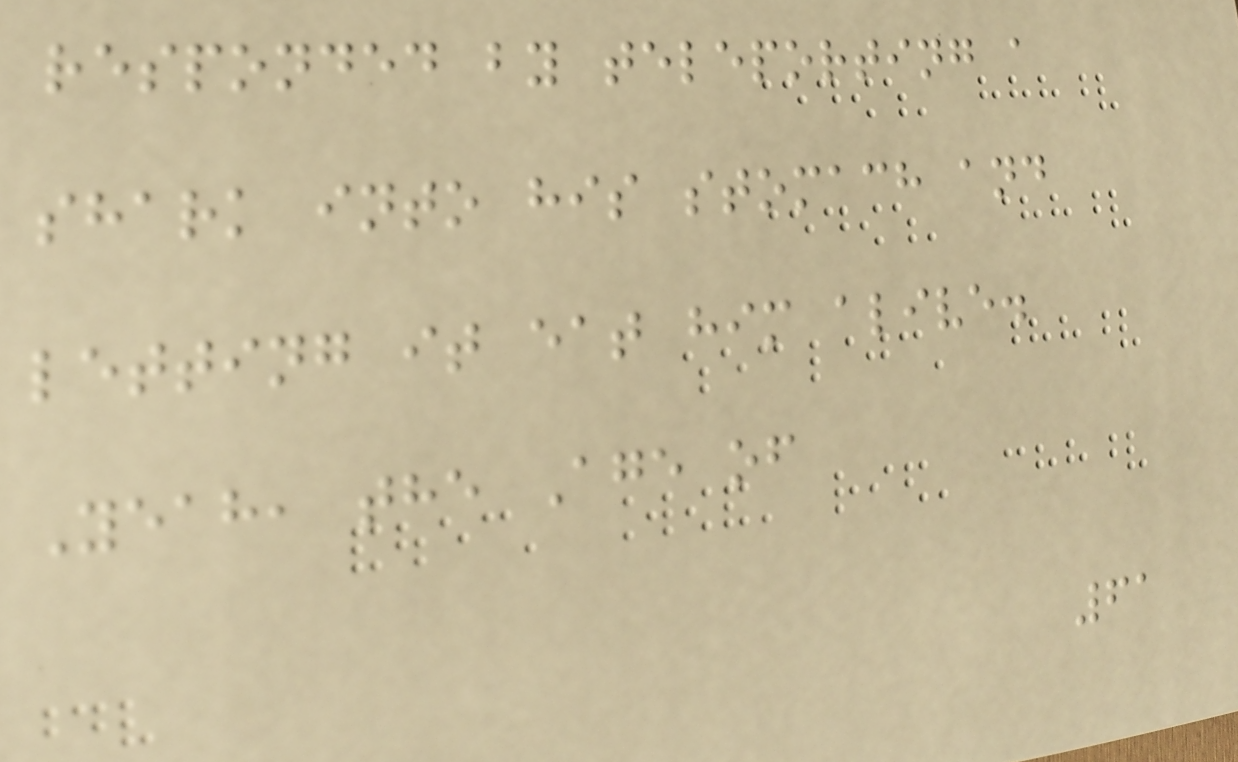responded by teleporting a
shark into his stomach and
letting it eat him alive.
Yeah, the Age of
61
